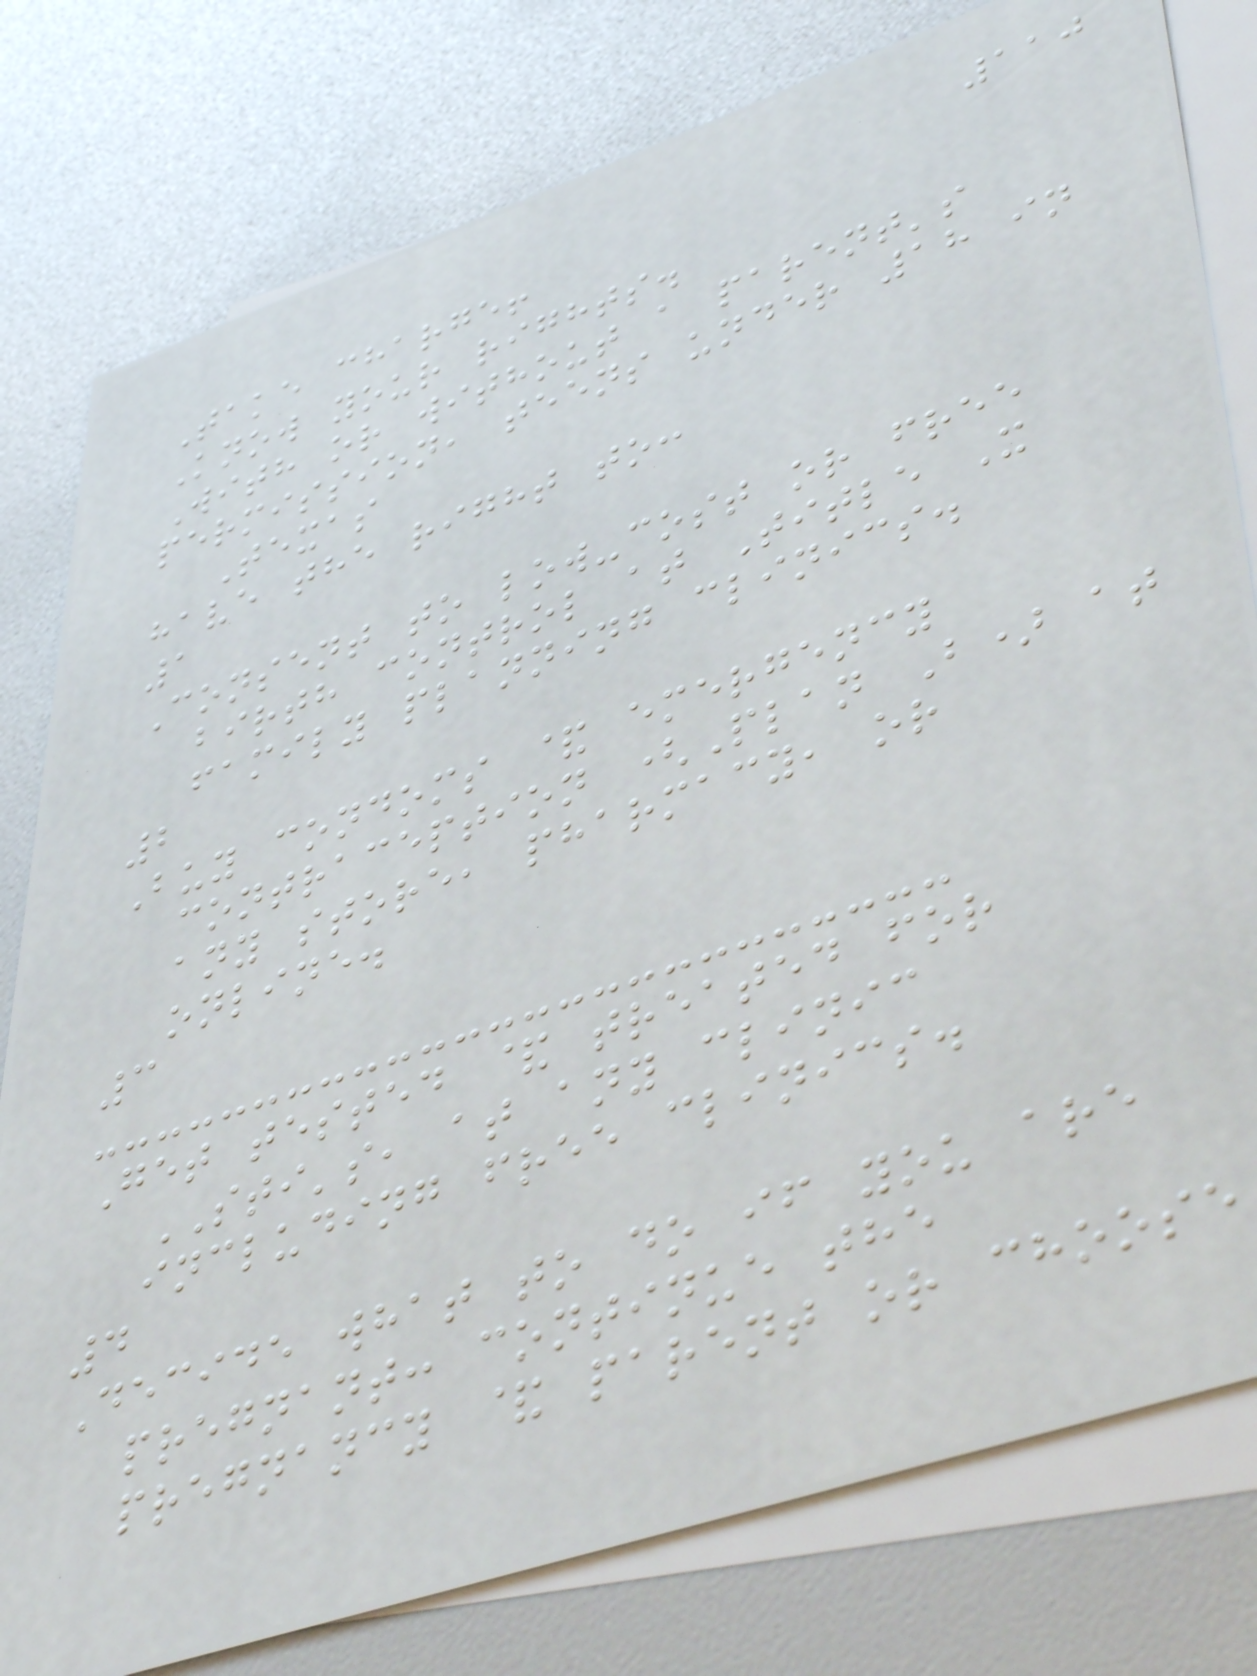110
Take charge!
Know your rights.
With or without a parent's
permission, teens under 18 in
Texas
have the right to:
1
Consent to low-cost or free
birth control at Title X
family planning clinics.
2
Buy condoms & emergency
contraception (Plan B) at
any store, pharmacy, or
online.
3
Get tested & treated for
STI's, at any clinic
including free clinics.
4
Decide what to do if you are
pregnant: continue the
pregnancy & parent or choose
